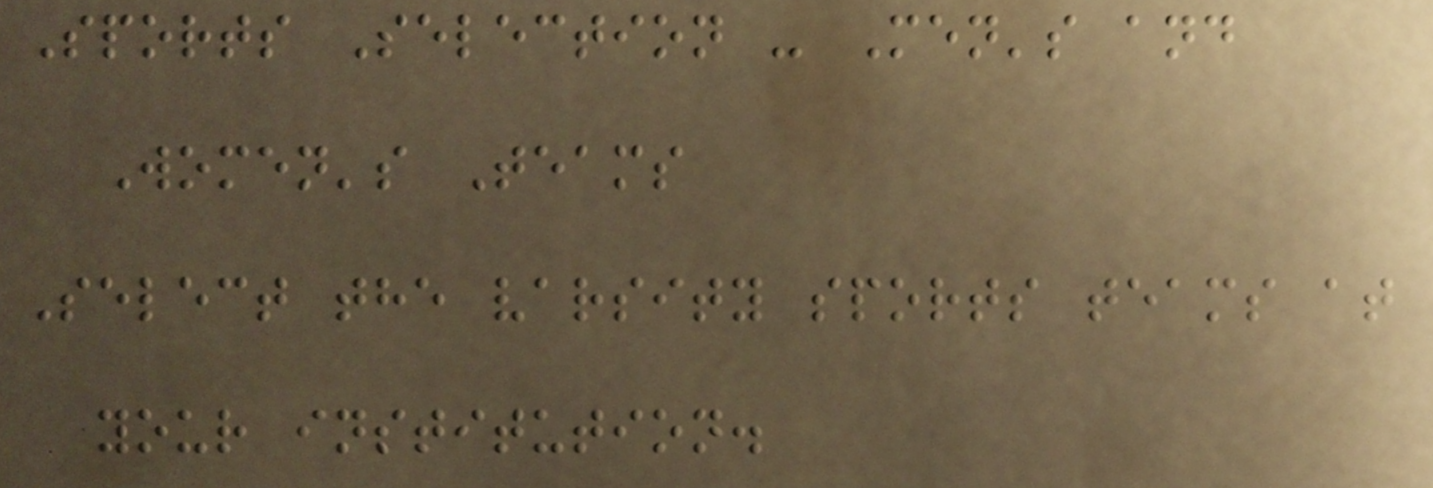Sports Selection - Men's and
Women's Teams
Select the varsity sports teams at
your institution.
